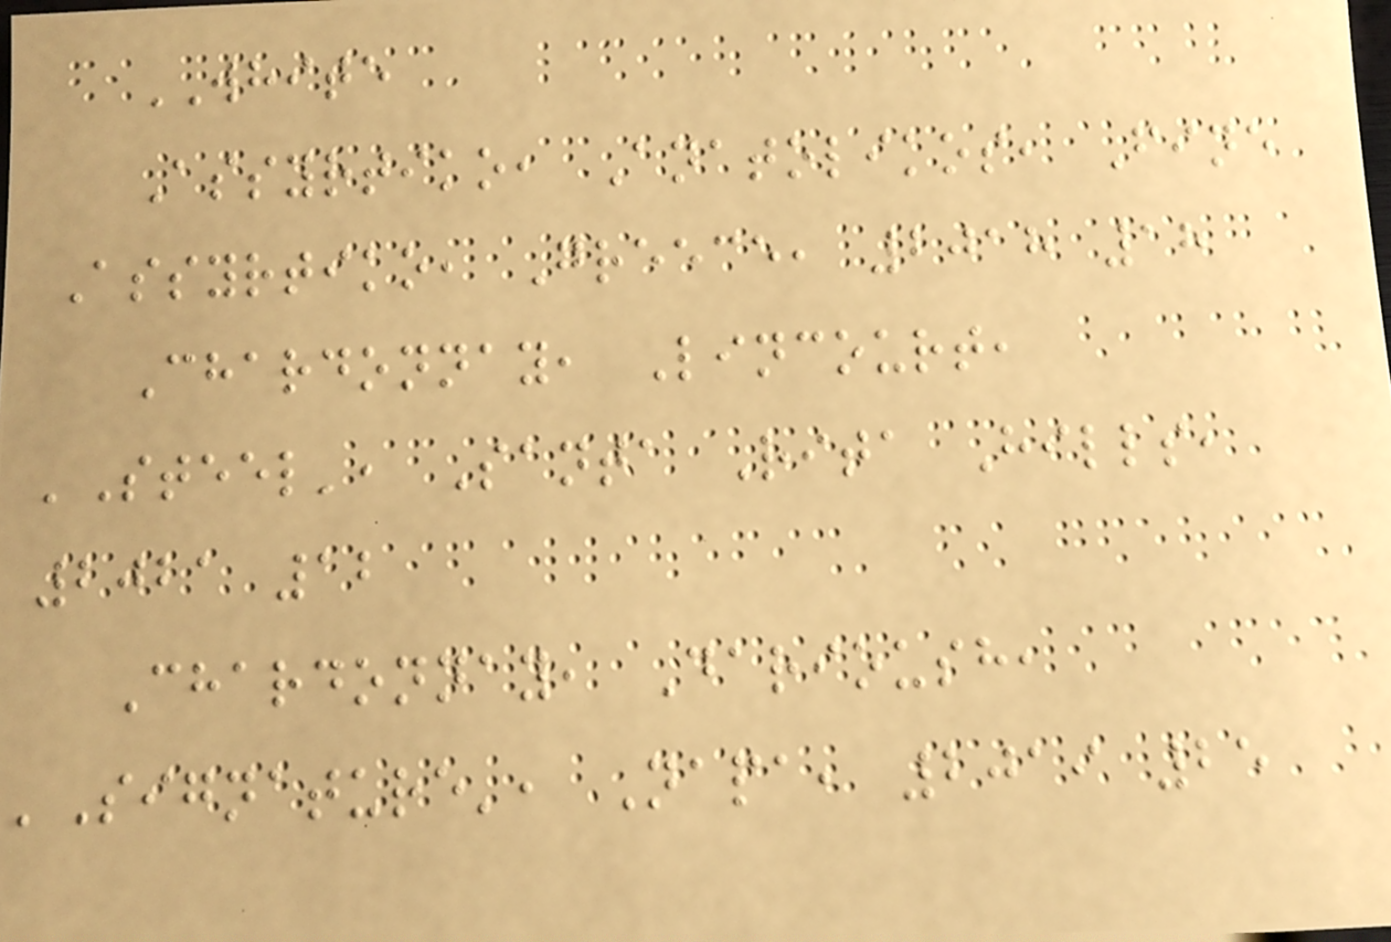WHITE
Assyrtiko, Anatolikos, Fine
Assyrtiko, Greece, 2018 18
Chardonnay, Lincourt,
'Steel', Santa Rita Hills,
2021 12
Chardonnay, Darioush,
'Signature', Napa, 2019 25
